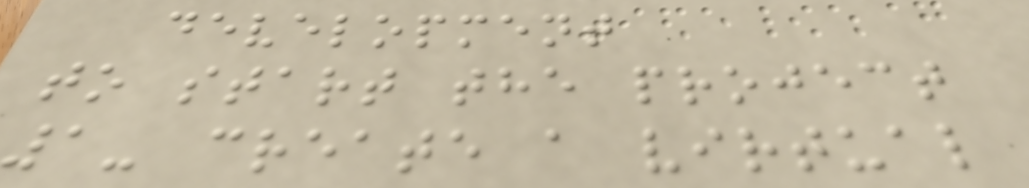development
to start the project
1- create a virtual
